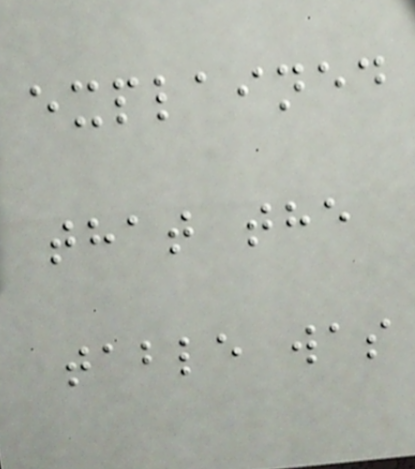explained
that the
table was
